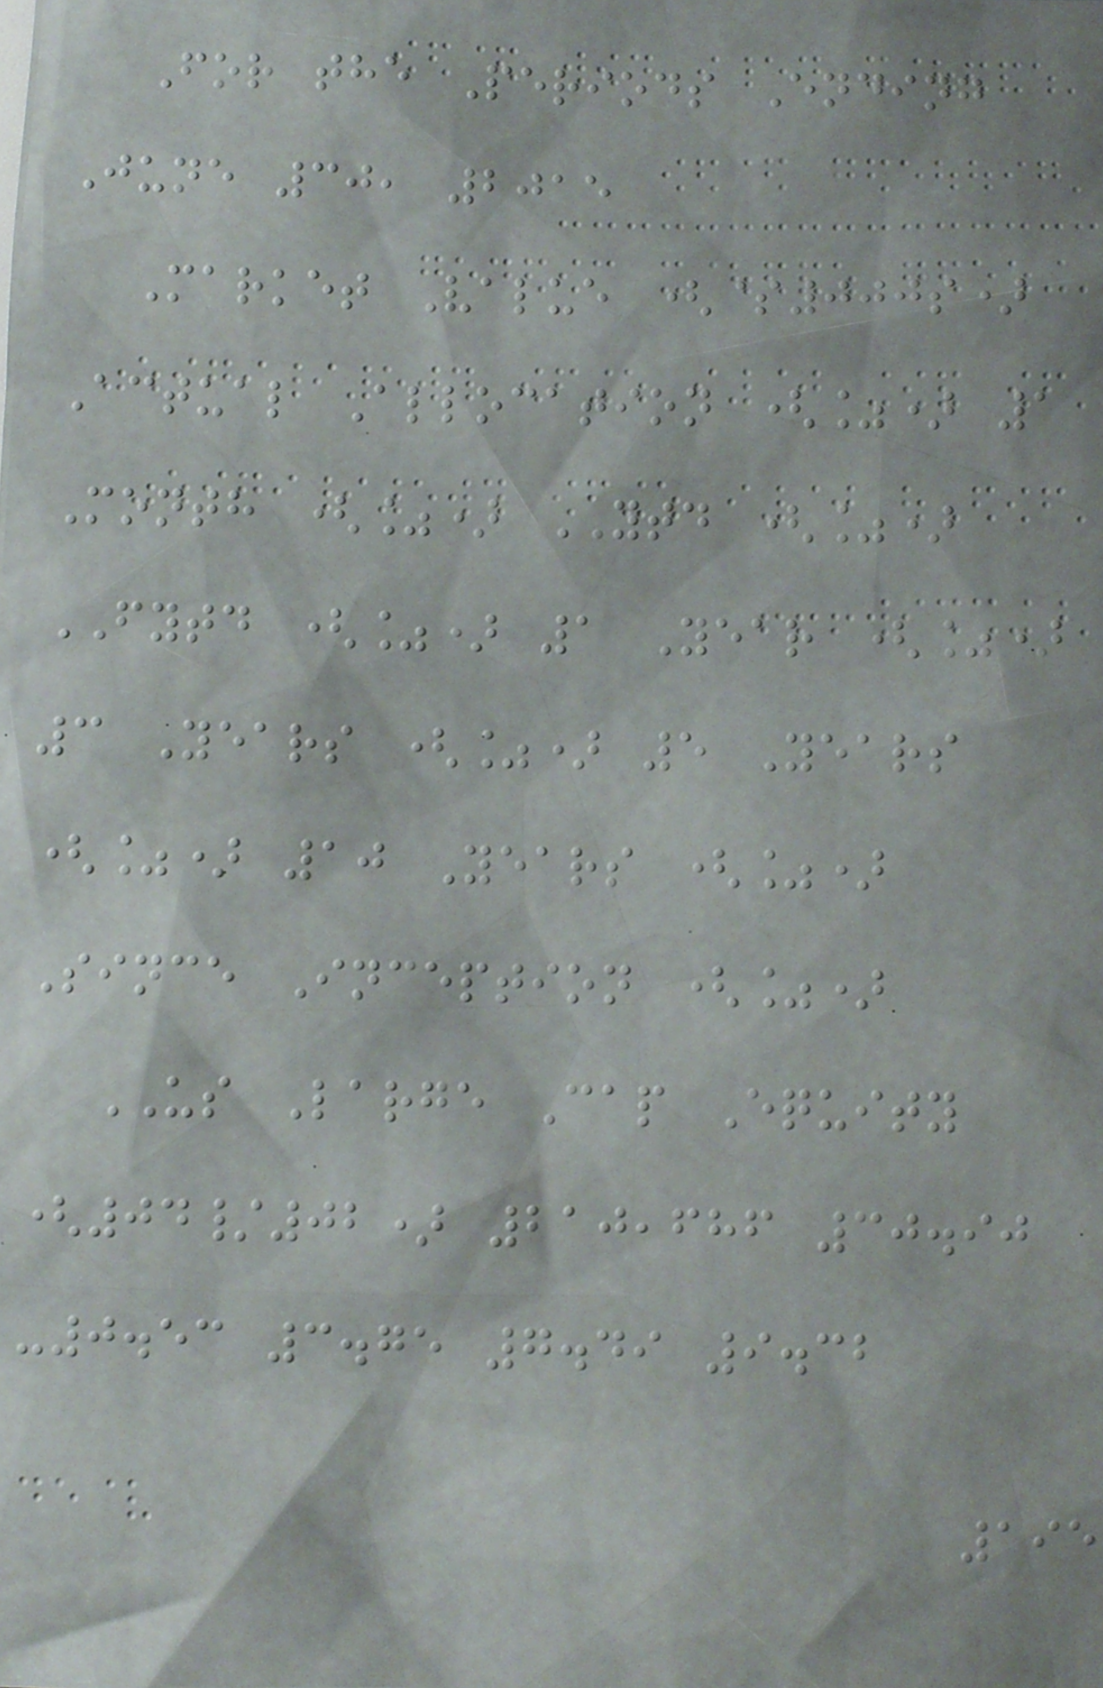For the Periods Ending
June 30, 2015
Market Value ($000s)
Actual Allocation (%) 1
Month (%) YTD (%)
FYTD (%) 1 Year (%)
3 Years (%) 5 Years
(%) 10 Years (%)
Since Inception (%)
US Large Cap Equity
(04/02) 210,686 30.90
-0.53 3.75 7.49 9.32
195
